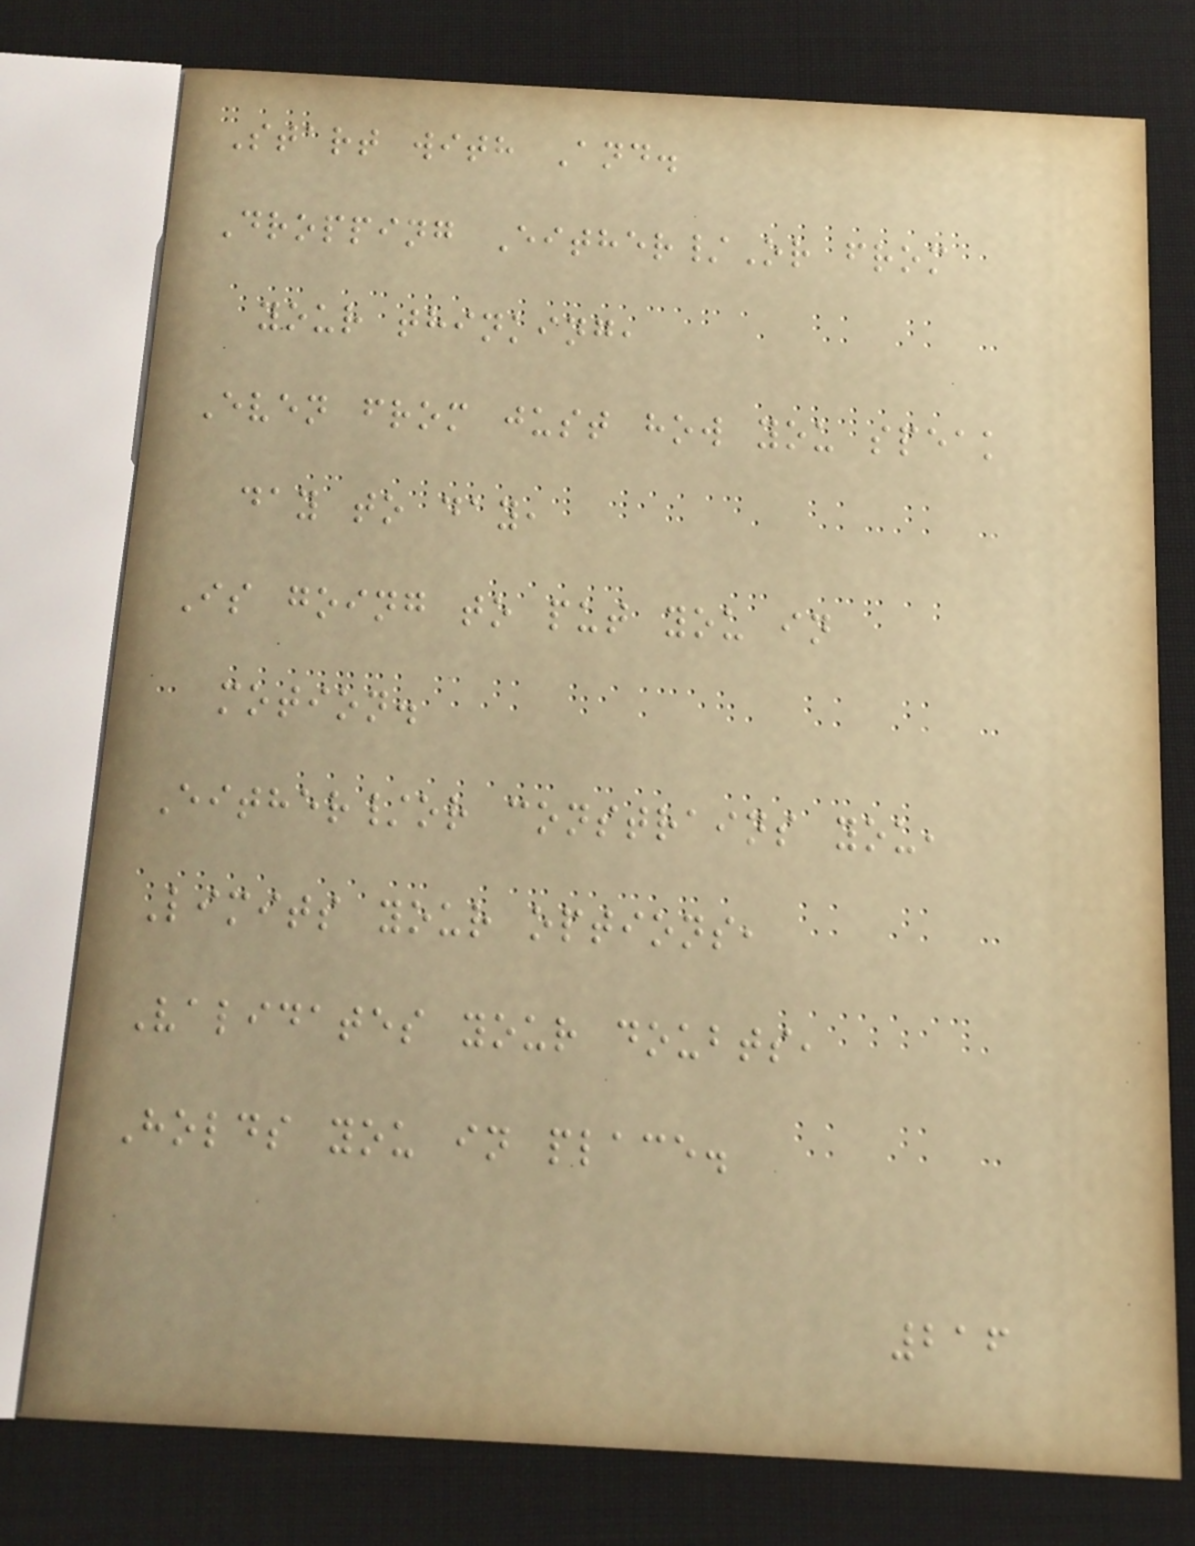Start with And.
Dropping Either/Or from
your thinking,
Even from just how you speak
day to day,
Is going to put you in
motion.
Either/or constrains you,
Limits your options,
Validates your doubts,
Holds you in place.
216
